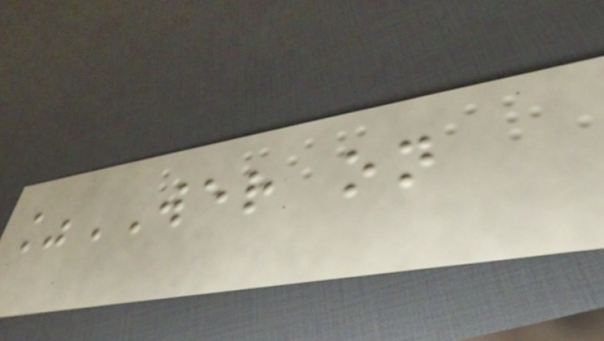%WER on
